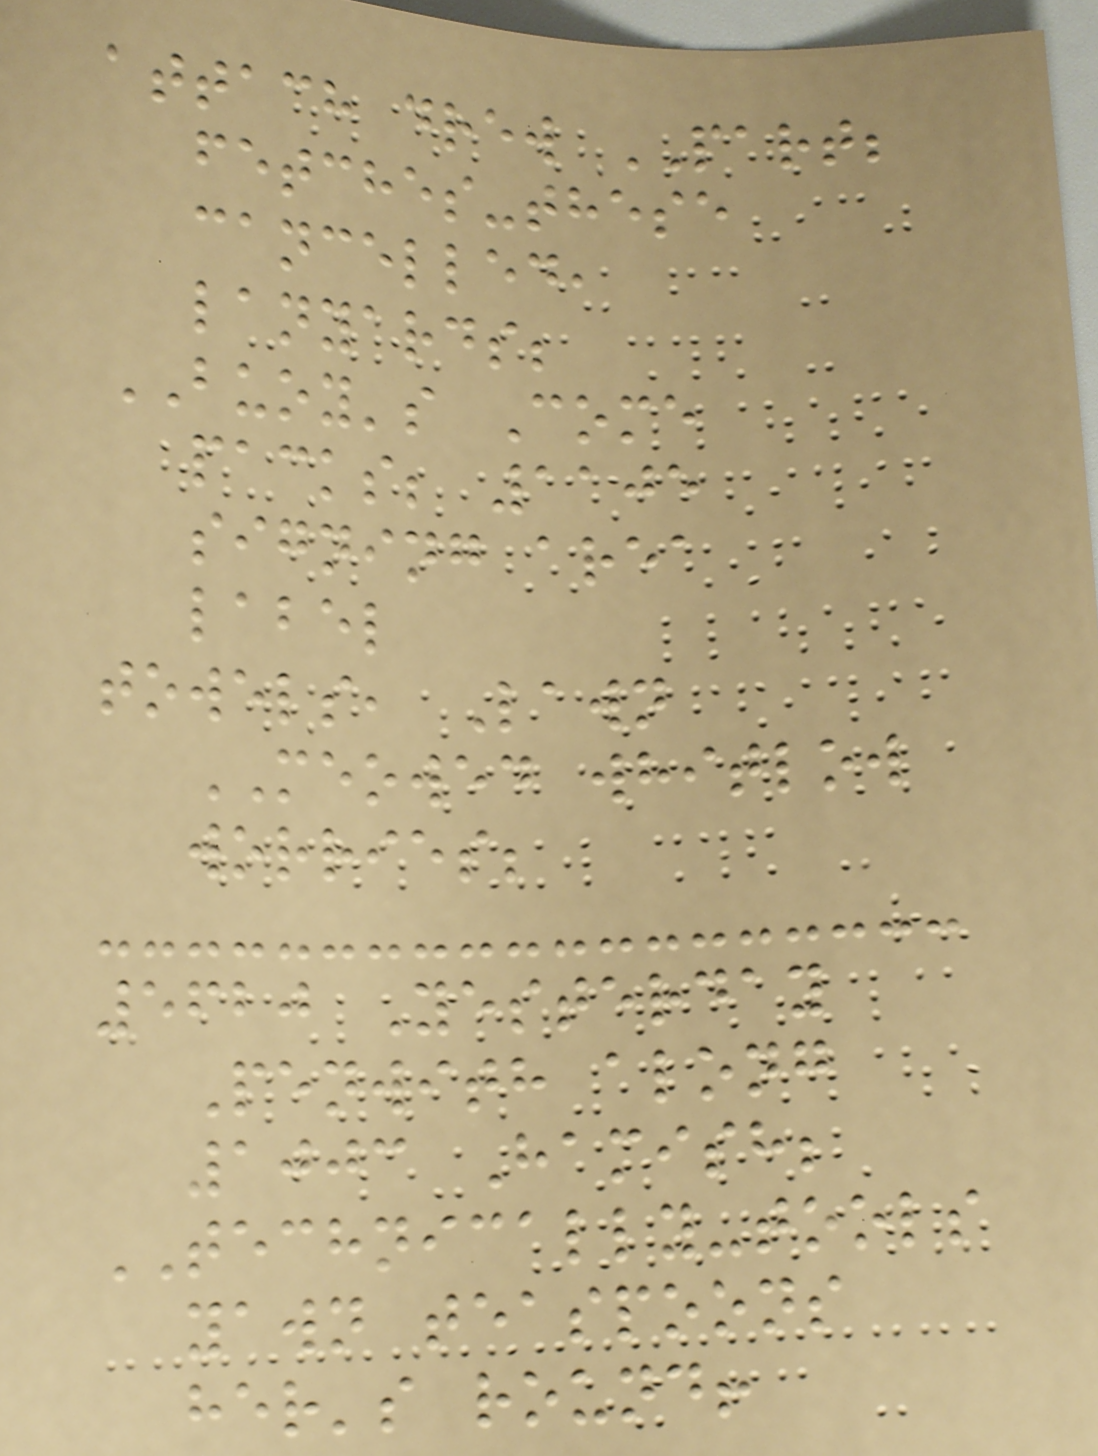attach drew PART;
fetches-these
cancelled,
lanyards;
BUOY's Come
packs; 1105
signing area
label
towels, Lawn
MEOWED whitlow
worries;
5620 Yesterday
Penwith along
1003 Hamish;
TECHNICALLY-tools
yawn teaspoons
her's round!
